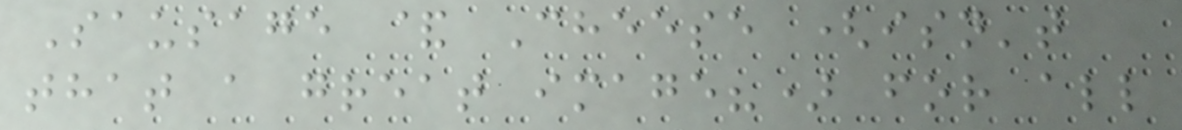Sausage & Cheese (isn't
that a great image?) for all
